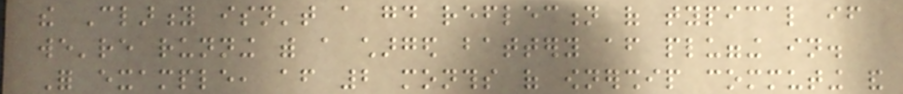the Clarity isn't a good reflection of typical if
we're running with a charged battery after plugging in.
For example, after 2 months of ownership commuting and
